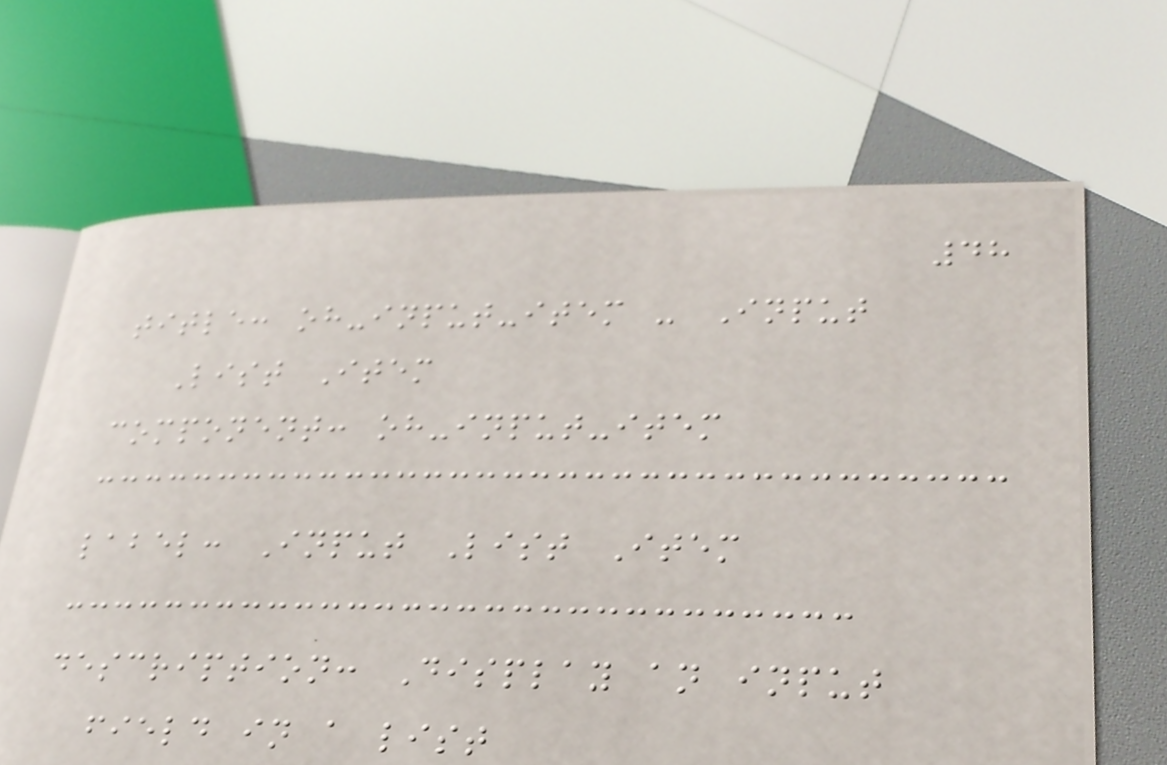48
title: oh-input-item - Input
List Item
component: oh-input-item
label: Input List Item
description: Display an input
field in a list
